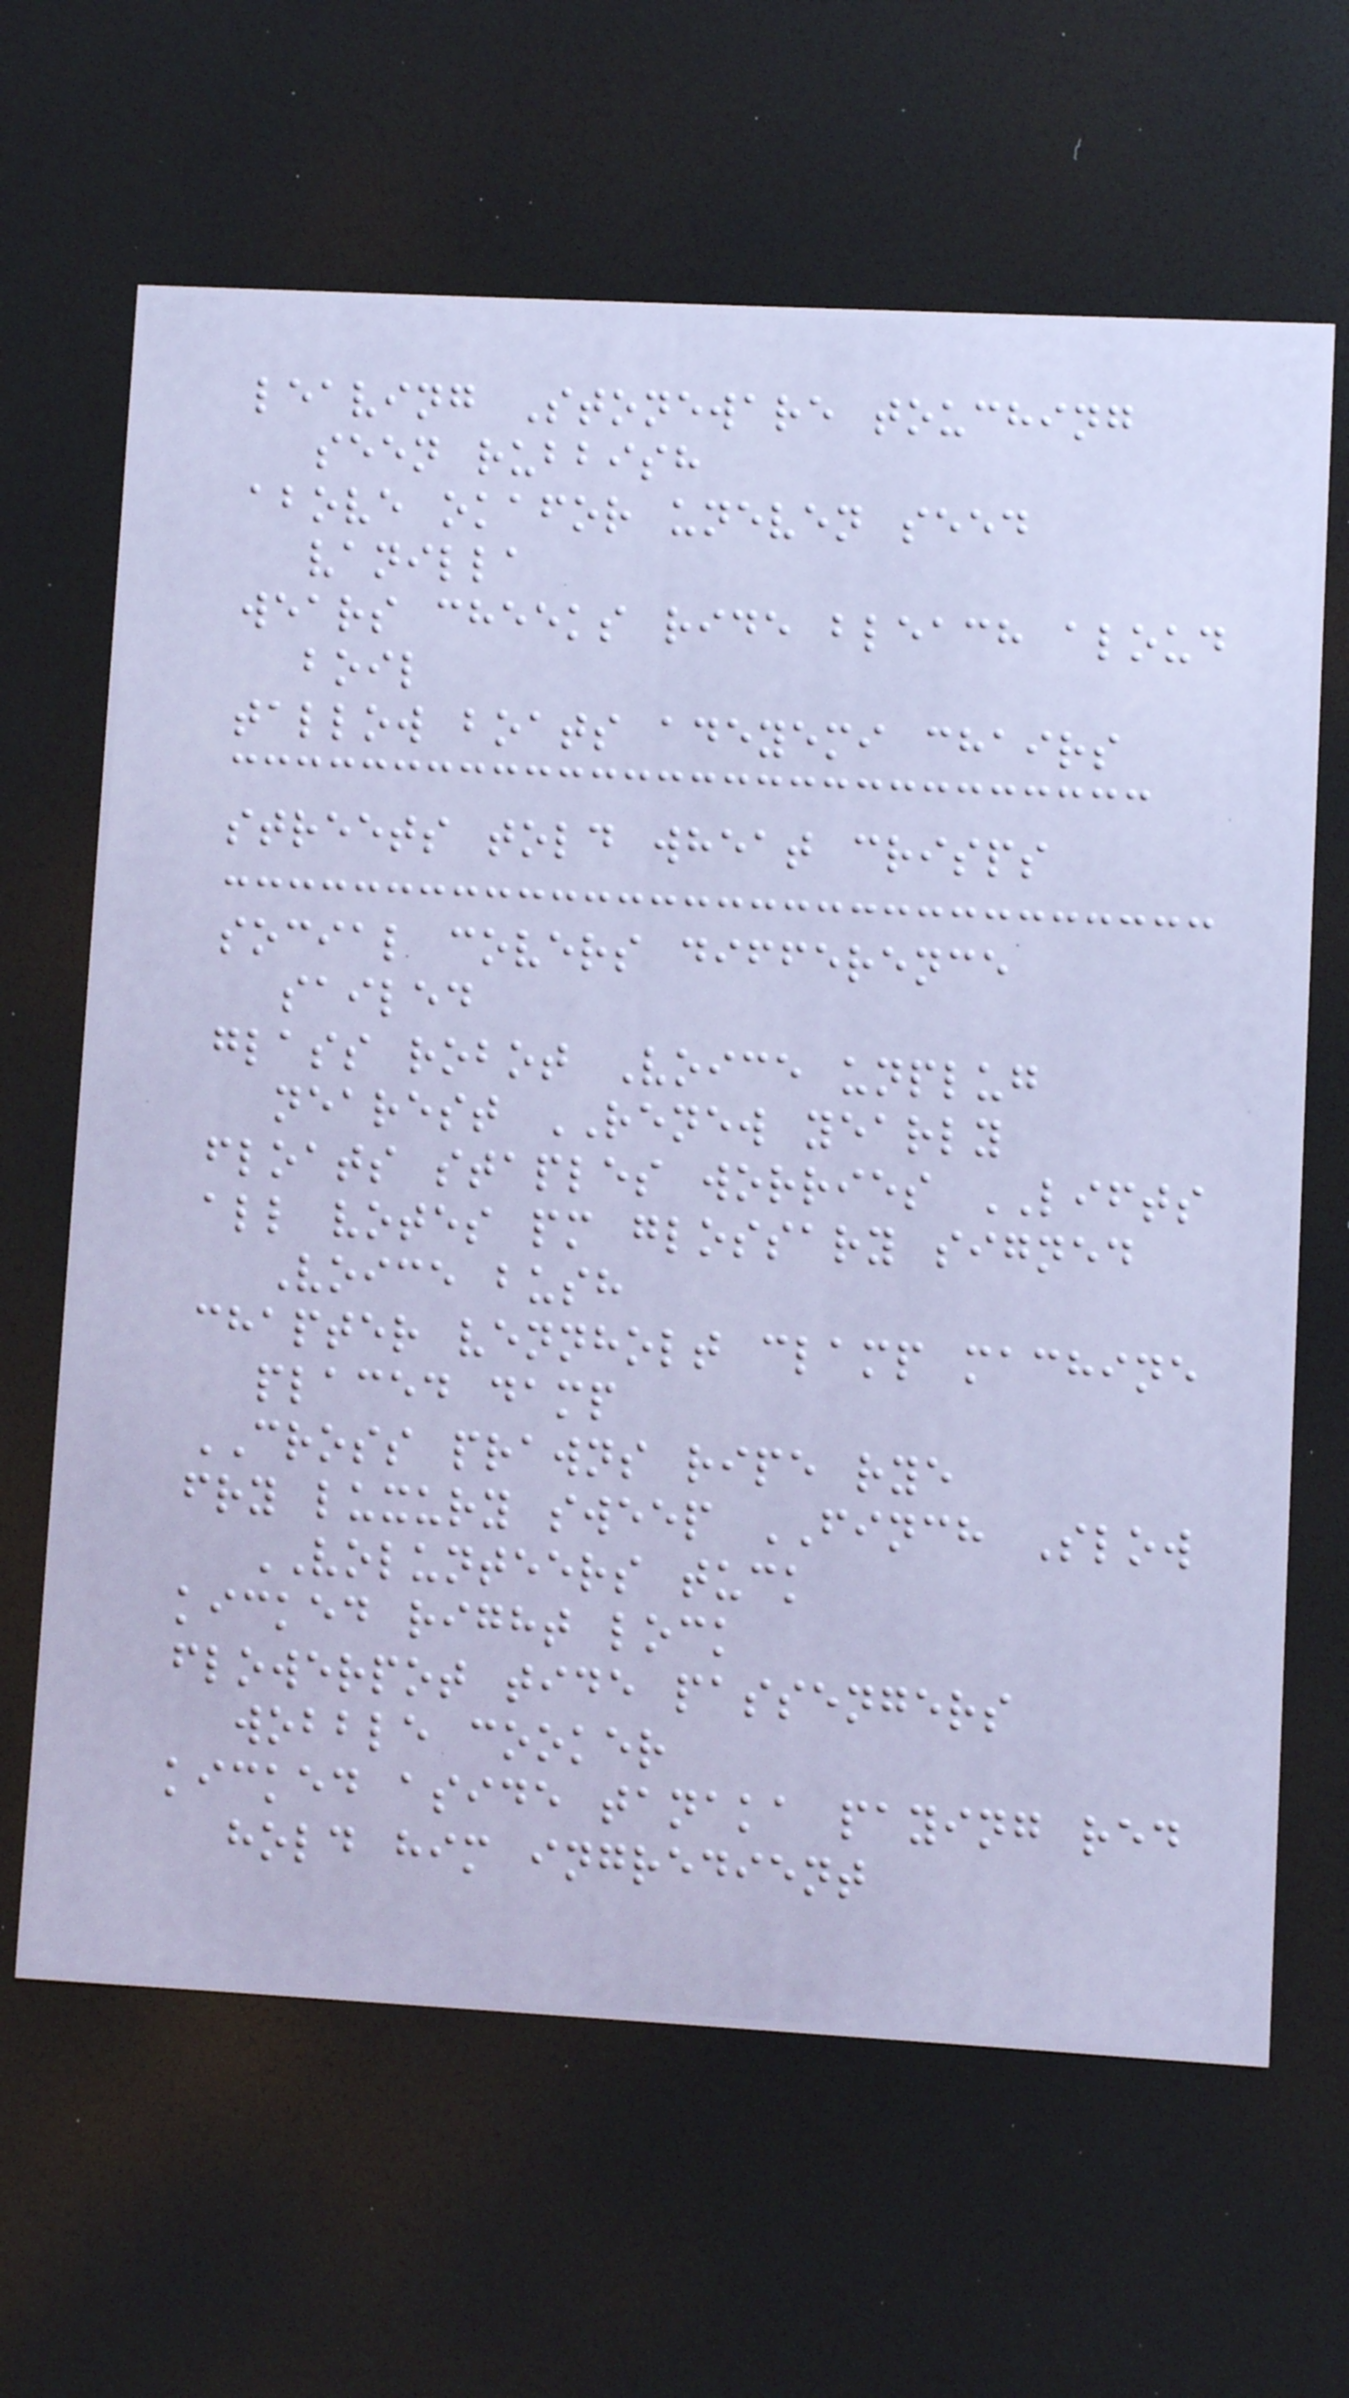leaving Stoneware touching
seen rubbish
above okafor uneven seed
vanilla
wears cheeks ride bleach aloud
boil
tallow boats adeyemi chairs
streets told wheat crisps
social covers difference
sailed
glass robot Voice unplug
nearest RENEW yearly
floats staples worries LIFTS
all votes pm glossary signed
Voice bush
chapter vennholt clamp machine
placed damp
CROSS prawns ripe rye
fry luxury sweep FINCH Slow
VOLUNTEERS tuck
kicked right lock
flowerpot tide passengers
wobble cooker
kicked aside tanaka paying red
hold him ingredient
